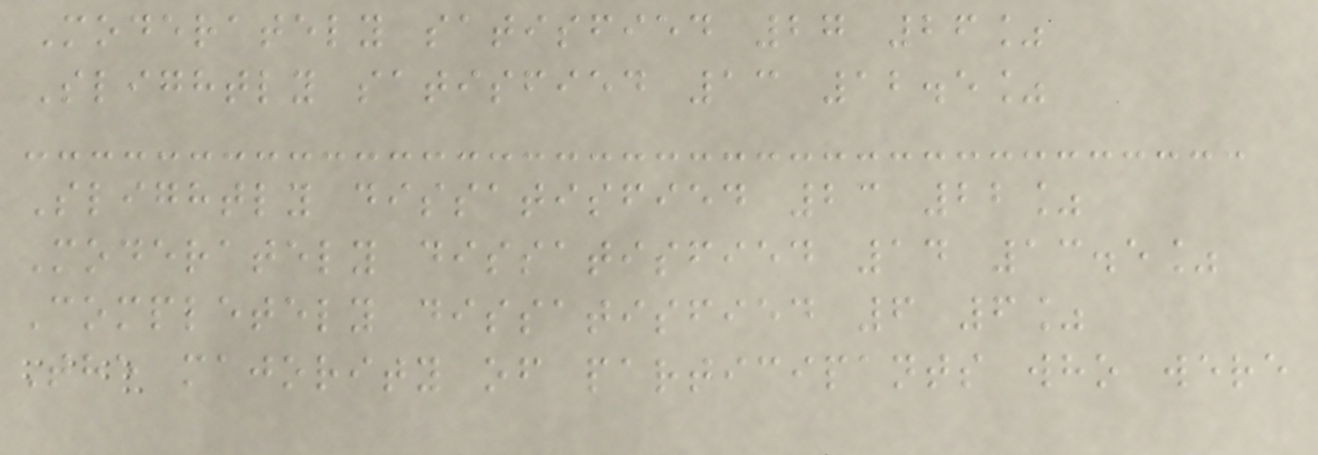Moderately satisfied 27 26%
Slightly satisfied 13 12.5%
Slightly dissatisfied 23 22%
Moderately dissatisfied 14 13.5%
Completely dissatisfied 6 6%
The majority of participants who were
